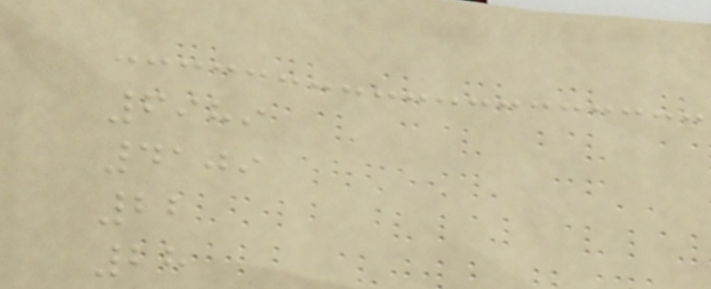6989
4109
22
28
